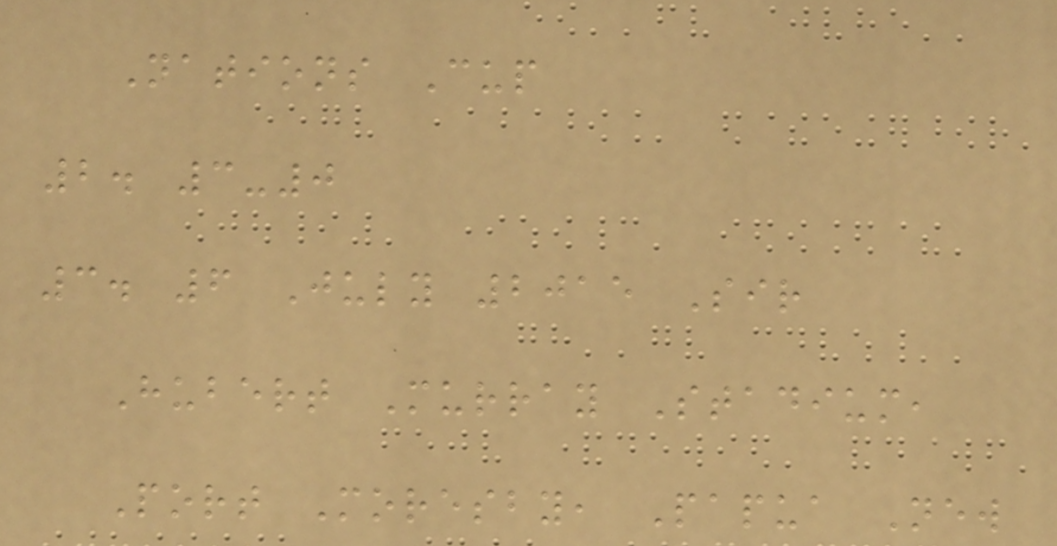Nations Cup
2. 3-0
3. 6 July 2015 Sir
Hubert Murray Stadium,
Port Moresby, Papua New
